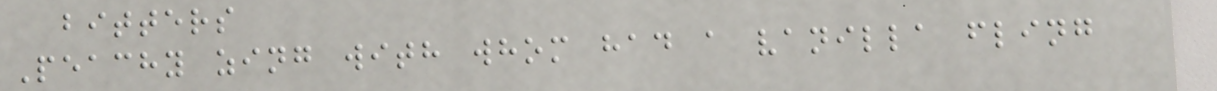bitters
Peachy zing with whom had a vanilla fling
